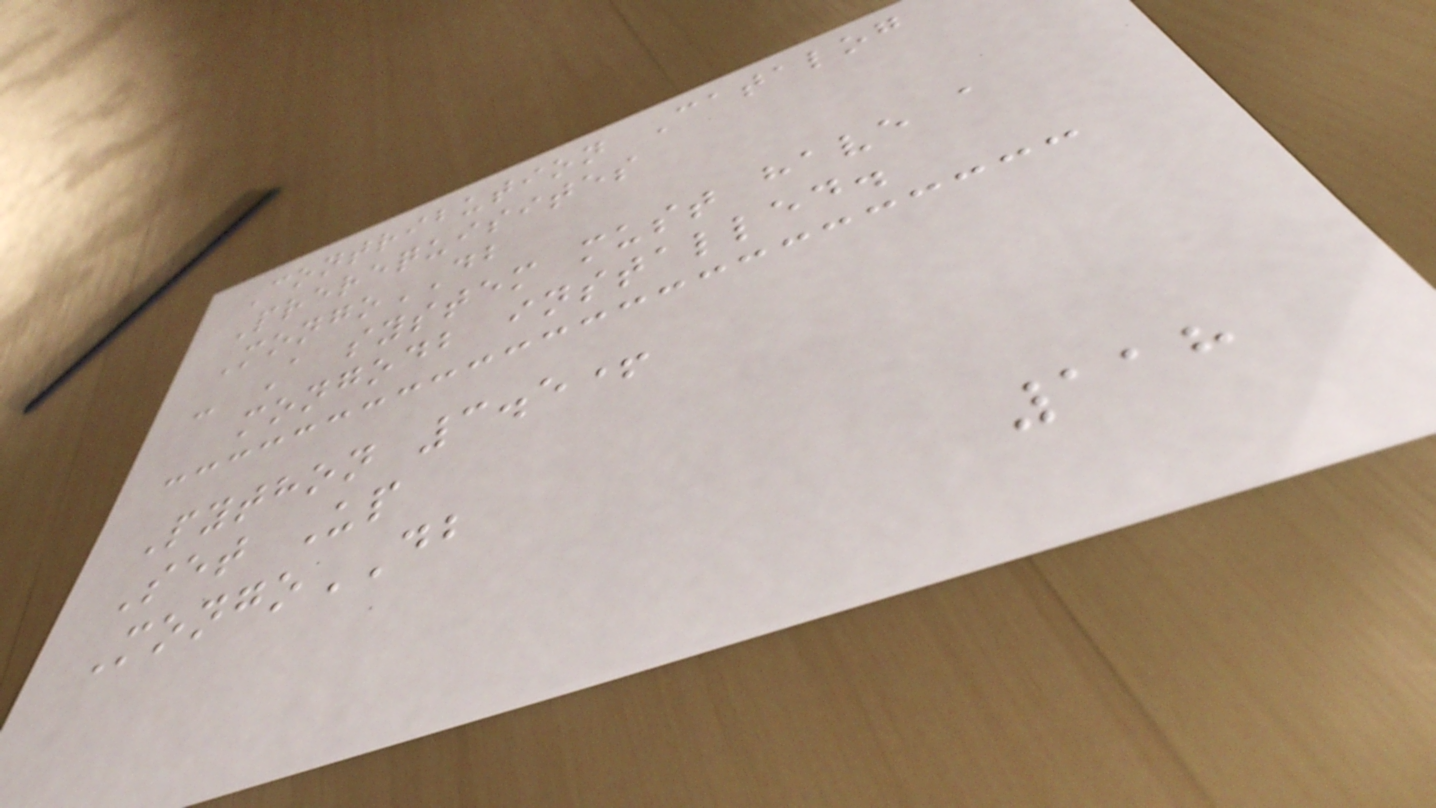Contribution Catalog
Prerequisites
MongoDB
- A system must have a
mongodb installed.
Python 3.5+
Set Up
MongoDB
118
